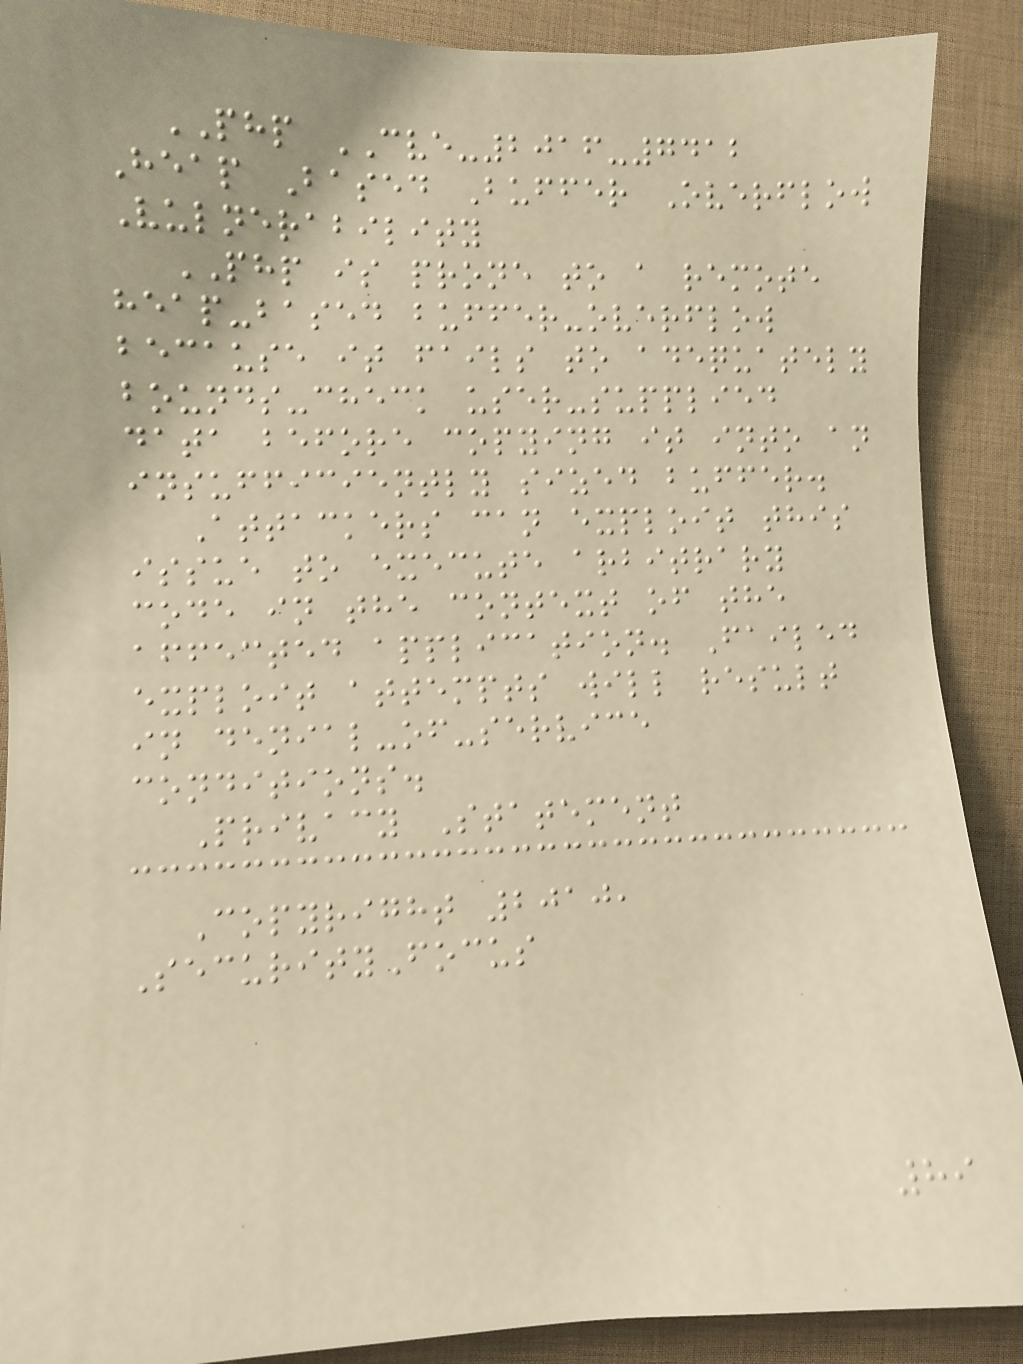PHP CVE-2016-7412
Heap Based Buffer Overflow
Vulnerability
PHP is prone to a remote
heap-based buffer-overflow
because it fails to adequately
bounds-check user-supplied
data before copying it into an
insufficiently sized buffer.
Attackers can exploit this
issue to execute arbitrary
code in the context of the
affected application. Failed
exploit attempts will result
in denial-of-service
conditions.
Privacy Statement
Copyright 2010,
SecurityFocus
89
